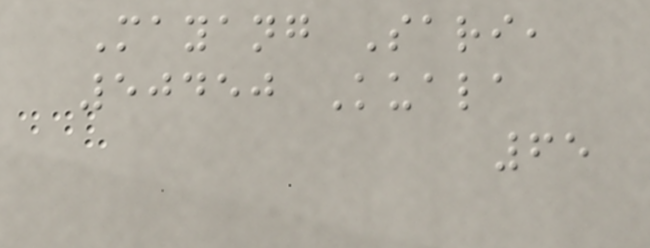Mayang Sari,
50450 Kuala
65
